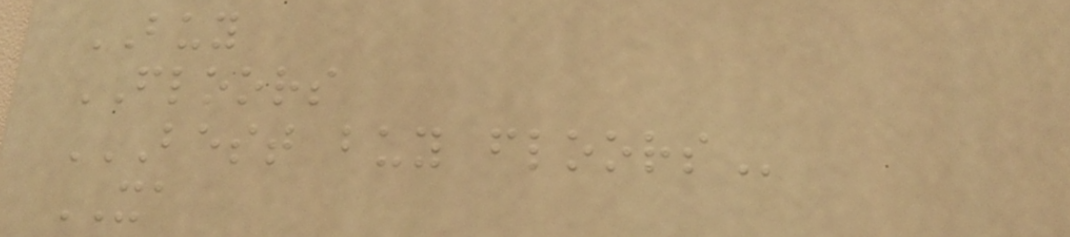BUY
FLOORS
BEST BUY FLOORS
XA
